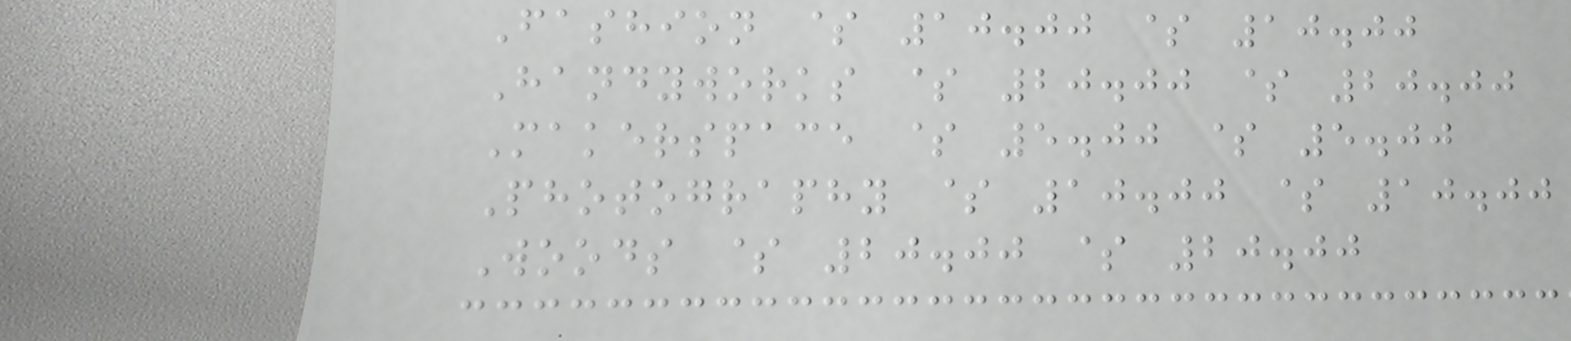Fashion $ 10.00 $ 10.00
Handyworks $ 20.00 $ 20.00
Makerspace $ 5.00 $ 5.00
Photography $ 10.00 $ 10.00
Woods $ 20.00 $ 20.00
